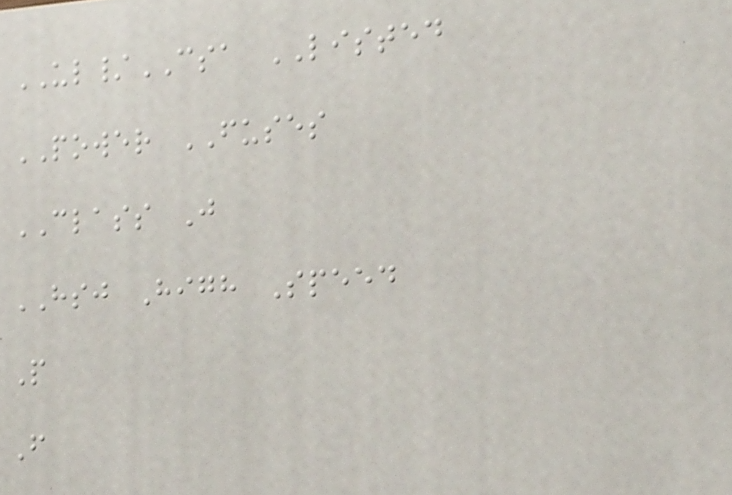UL/CSA LISTED
POWER FUSES
CLASS J
HSJ High Speed
P
F
